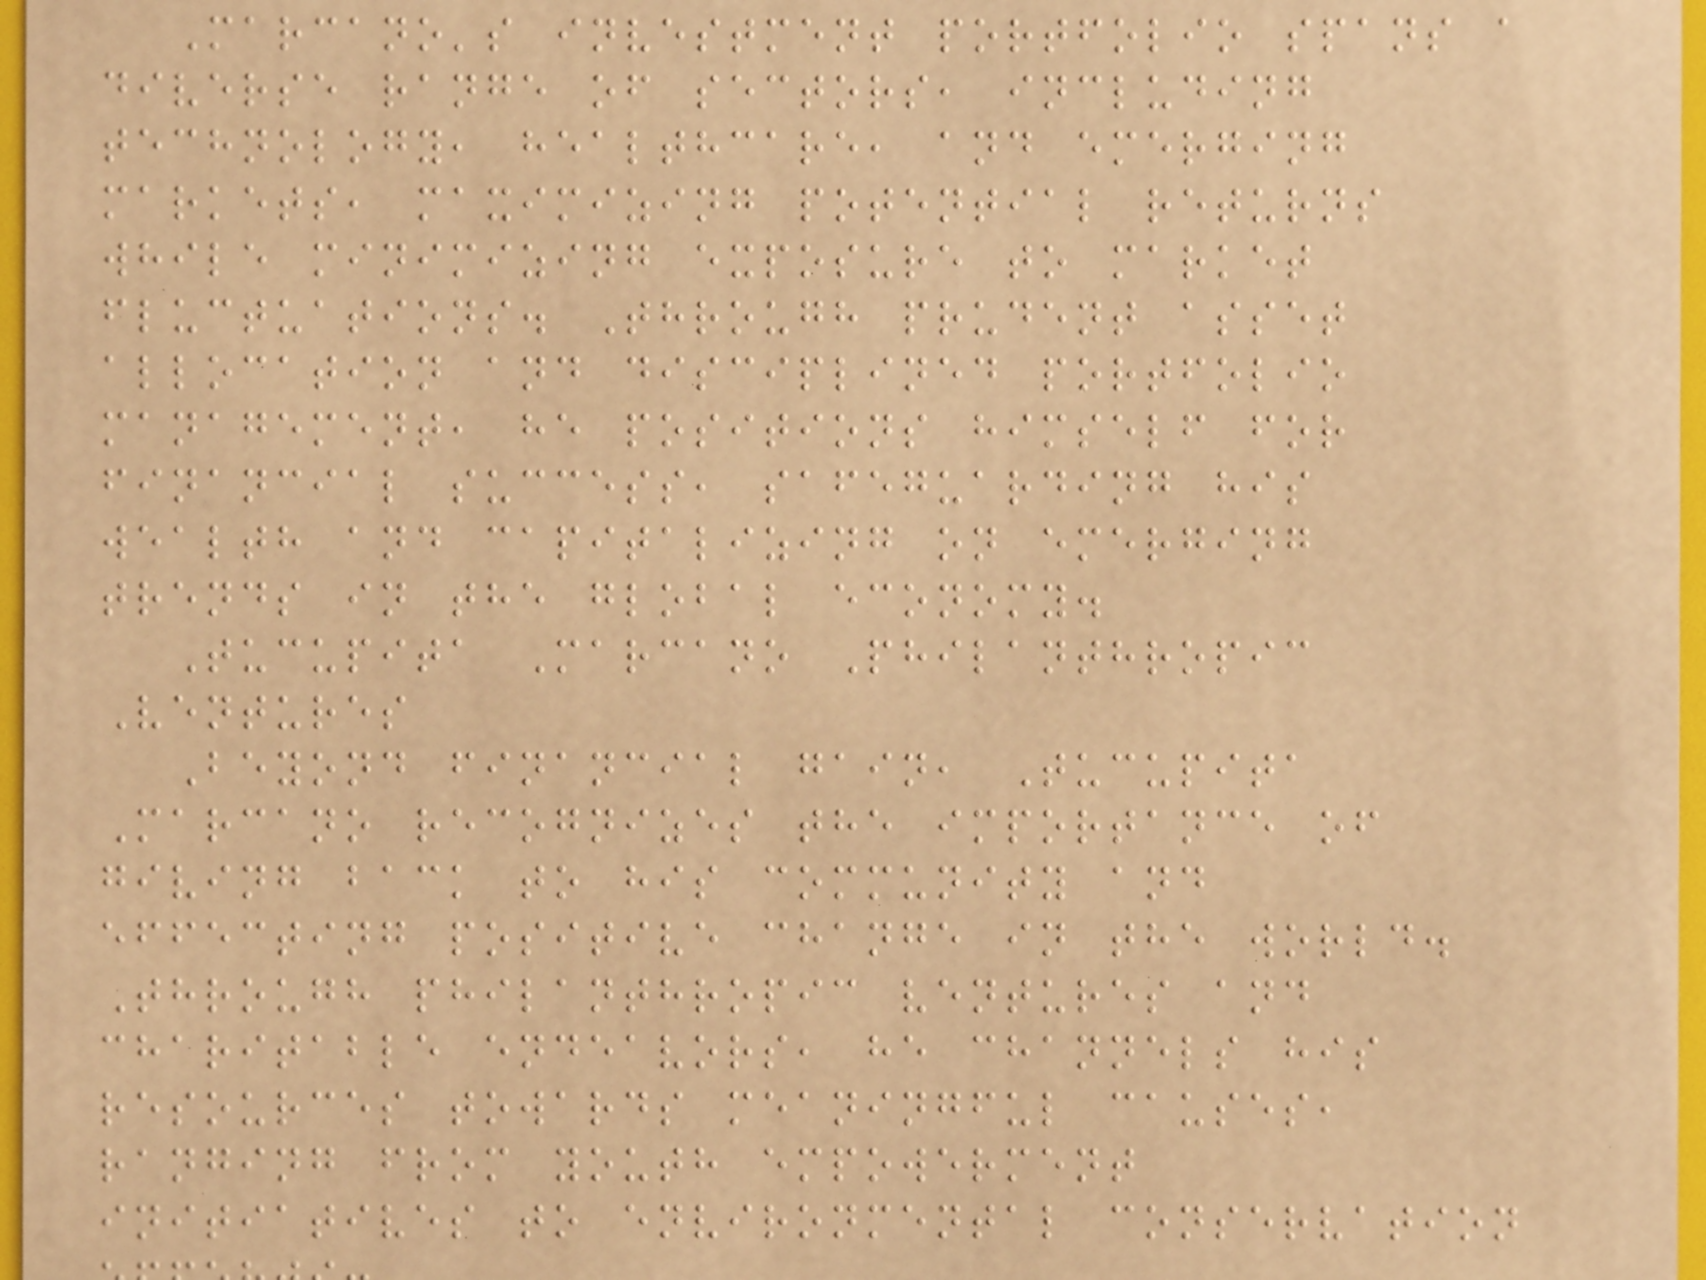Marcano's investment portfolio spans a
diverse range of sectors, including
technology, healthcare, and emerging
markets, maximizing potential returns
while minimizing exposure to market
fluctuations. Through prudent asset
allocation and disciplined portfolio
management, he positions himself for
financial success, safeguarding his
wealth and capitalizing on emerging
trends in the global economy.
Tucupita Marcano Philanthropic
Ventures
Beyond financial gain, Tucupita
Marcano recognizes the importance of
giving back to his community and
effecting positive change in the world.
Through philanthropic ventures and
charitable endeavors, he channels his
resources towards meaningful causes,
ranging from youth empowerment
initiatives to environmental conservation
